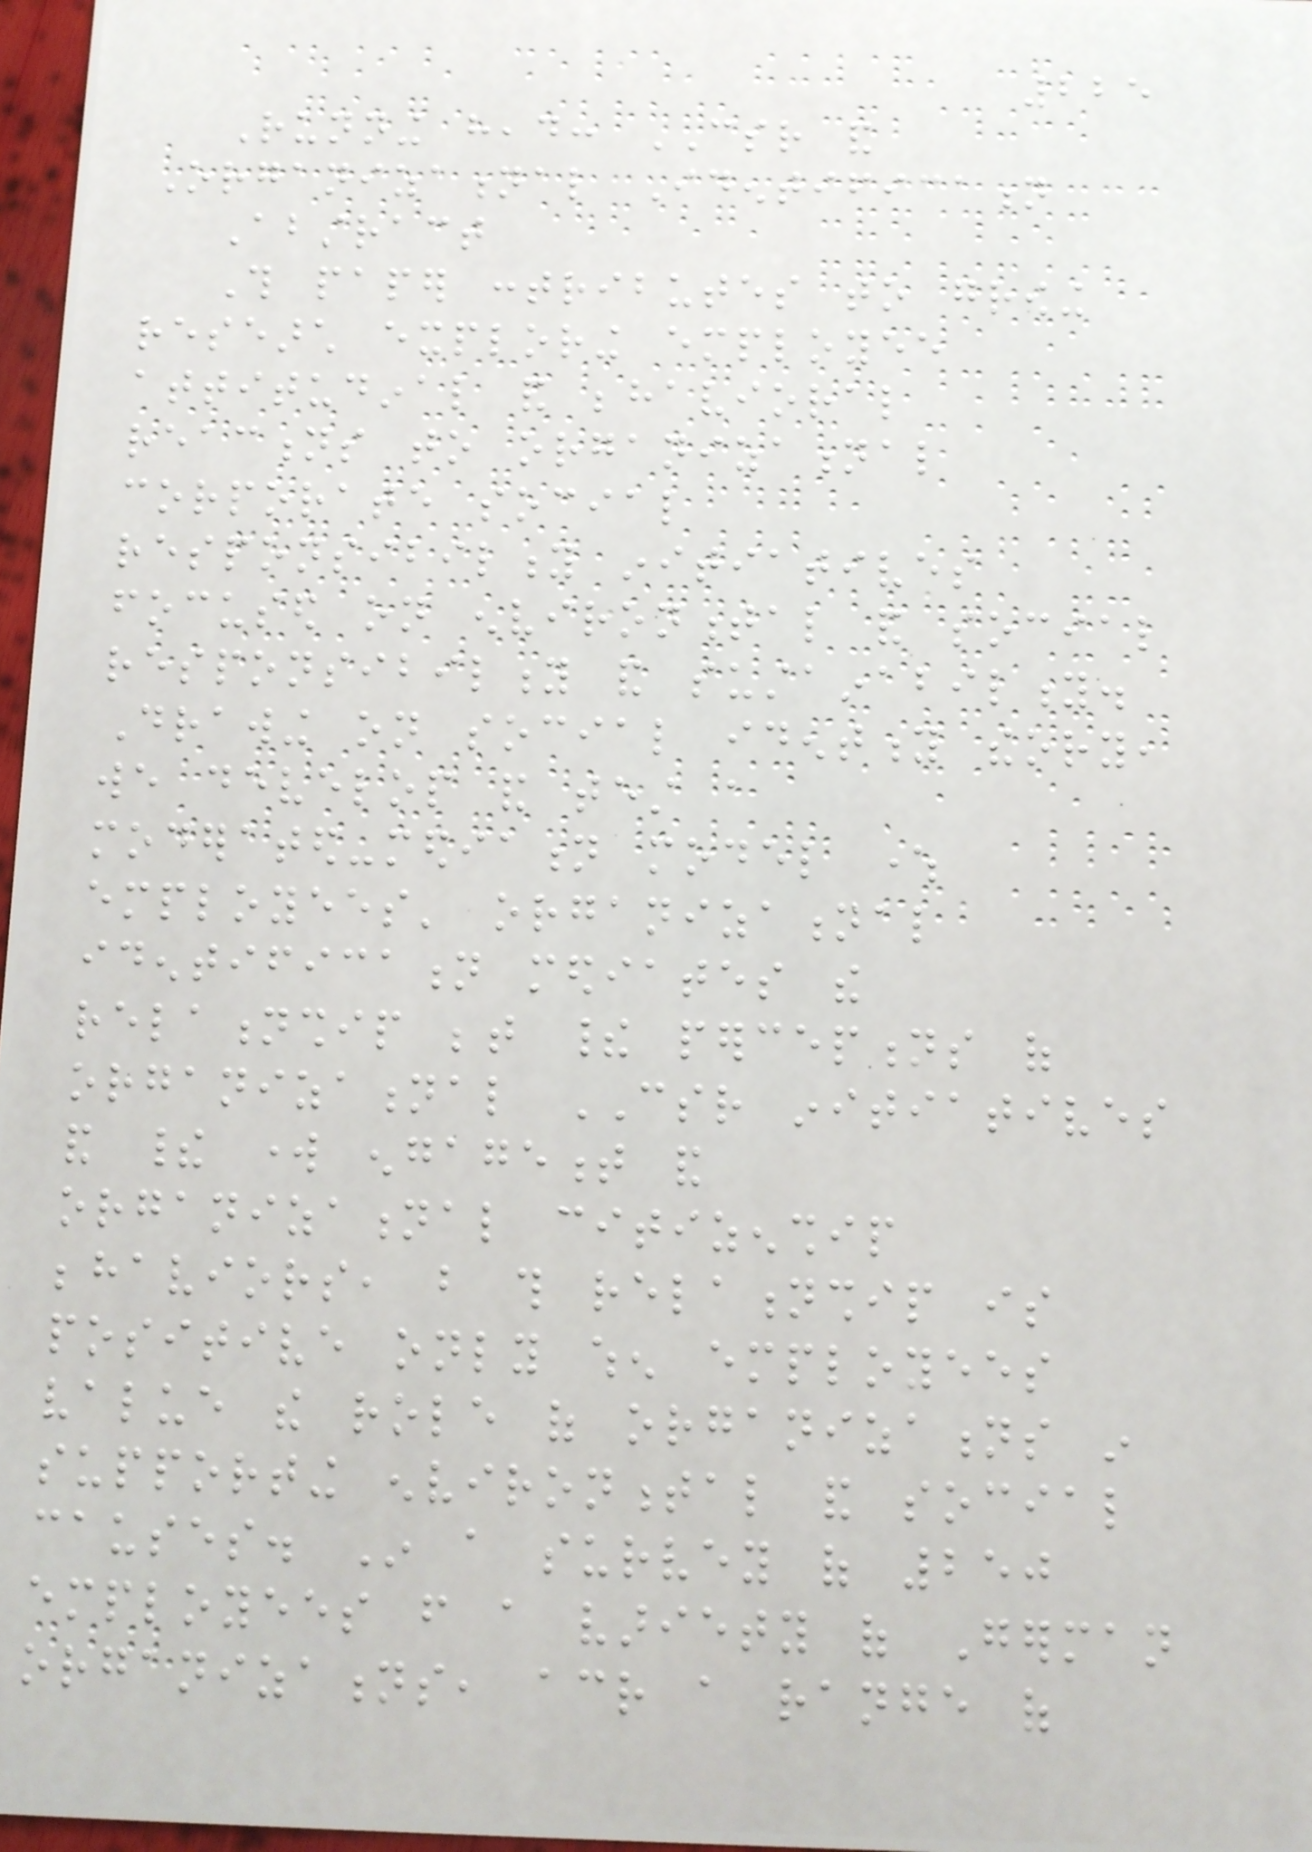225
Running head: CSR and
Organizational Identification
Abstract
This paper contributes to growing
research exploring employee
attitudinal and behavioral
reactions to organizational
corporate social
responsibility initiatives
focused on environmental and social
responsibility and sustainability.
Drawing on social identity theory,
we develop and test a
moderated-mediation model where
employees' organizational
identification mediates the
relationship between their perceptions of
organizational CSR initiatives
and their work engagement and
organizational citizenship
behaviors, but this relationship is
positive only when employees
value the role of organizations in
supporting environmental and social
causes. In a survey of 250
employees from a variety of German
organizations, across a range of
